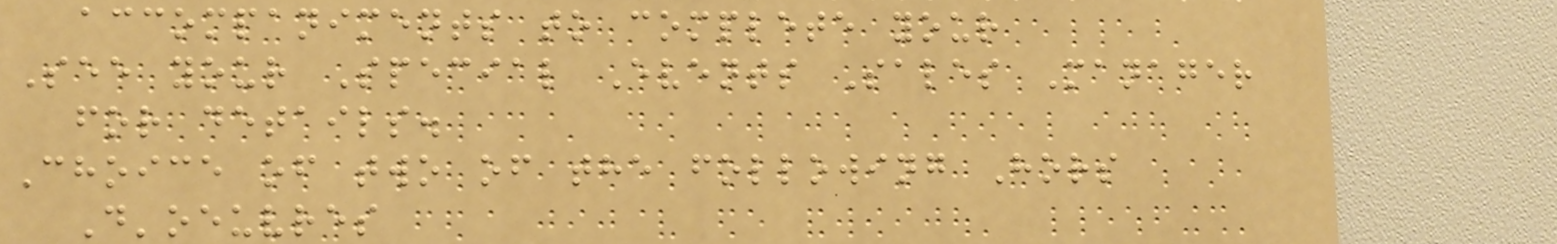accompaniments to complete your
See your Special Events Sales Manager
for details.
Choice of two of the following Hors
D'oeuvres
